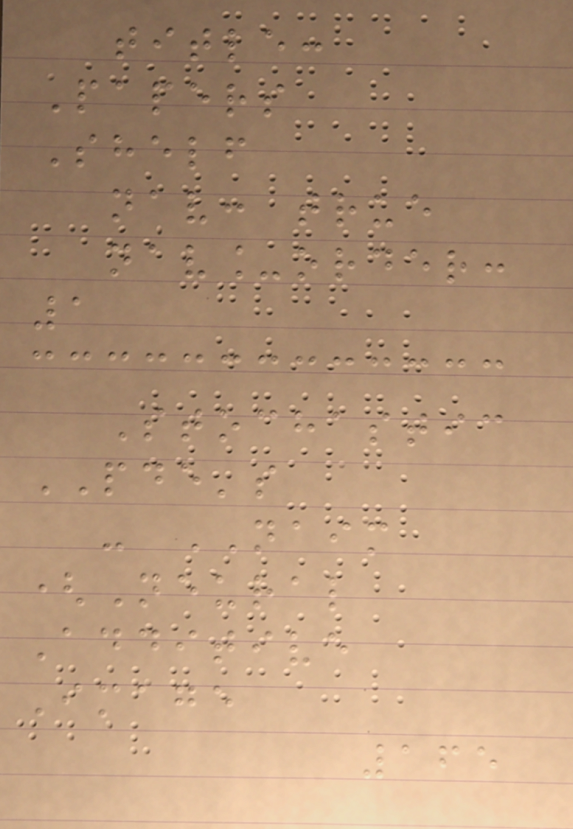title:
Papers
Shelf
nav: true
nav_order:
1
Stochastic
PDE's
- NAIM
(Neural
Additive
Image
165
